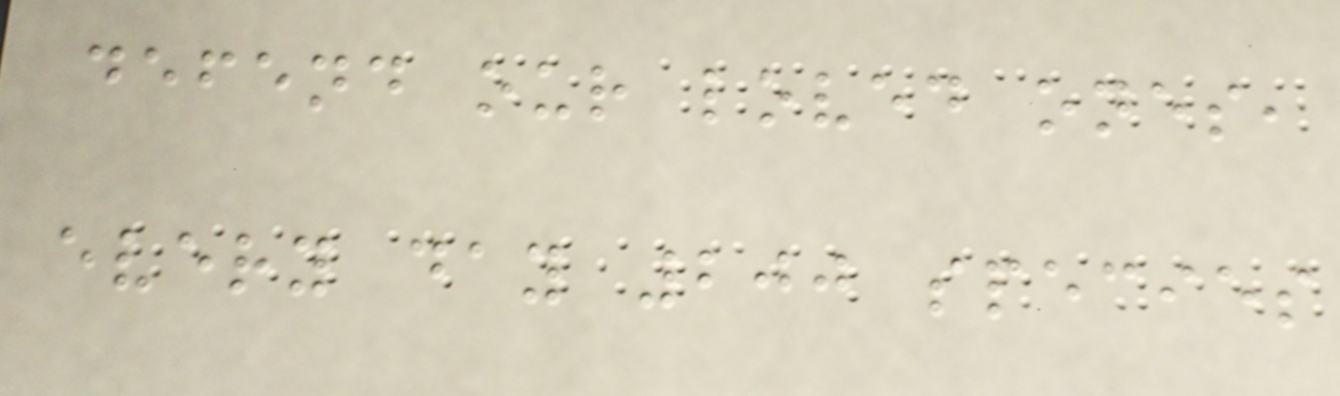defend our loved ones,
every day 200 species
